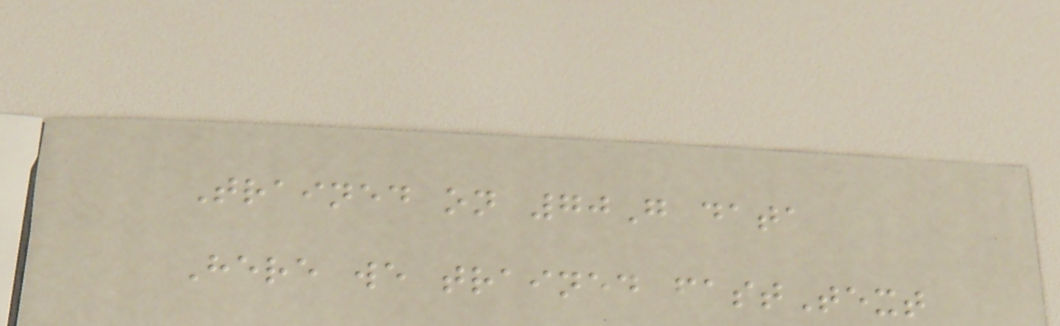Trained on 70G data
Here we trained fastText
